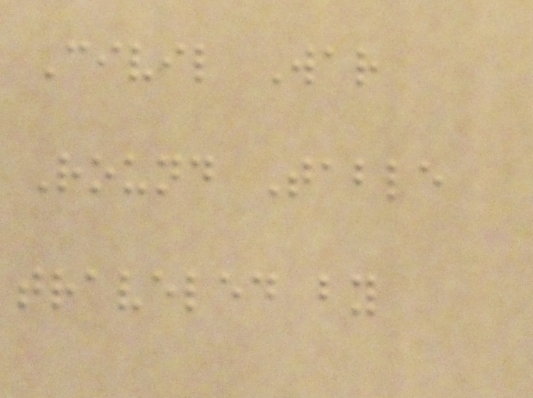Civil War
Round Table
traveled by
